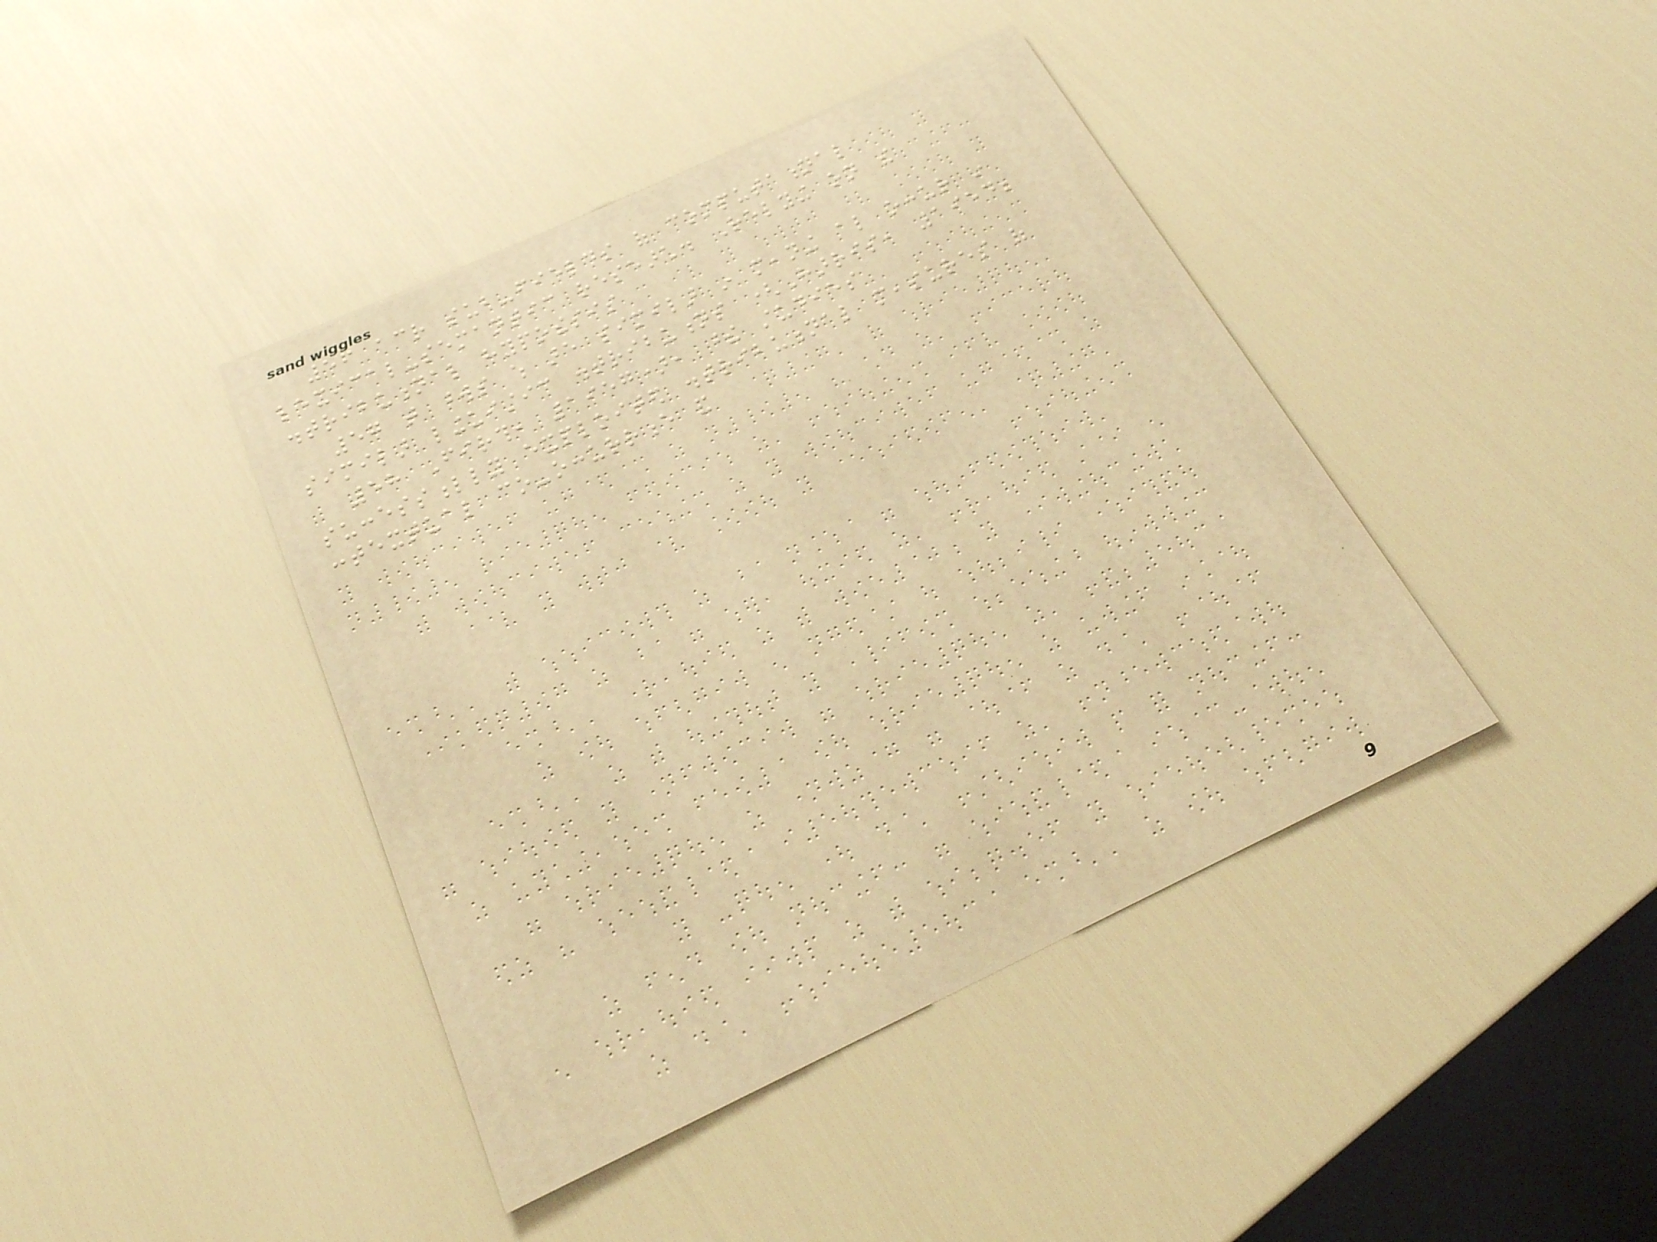56 across sub-fields of computational
lexical-semantic research. Relying on the
distributional hypothesis
57 that words which are similar in meaning also occur in
similar linguistic distributions (Harris, 1954;
58 Firth, 1957), these studies
successfully exploited distributional measures of
contextual co-occurrence and
